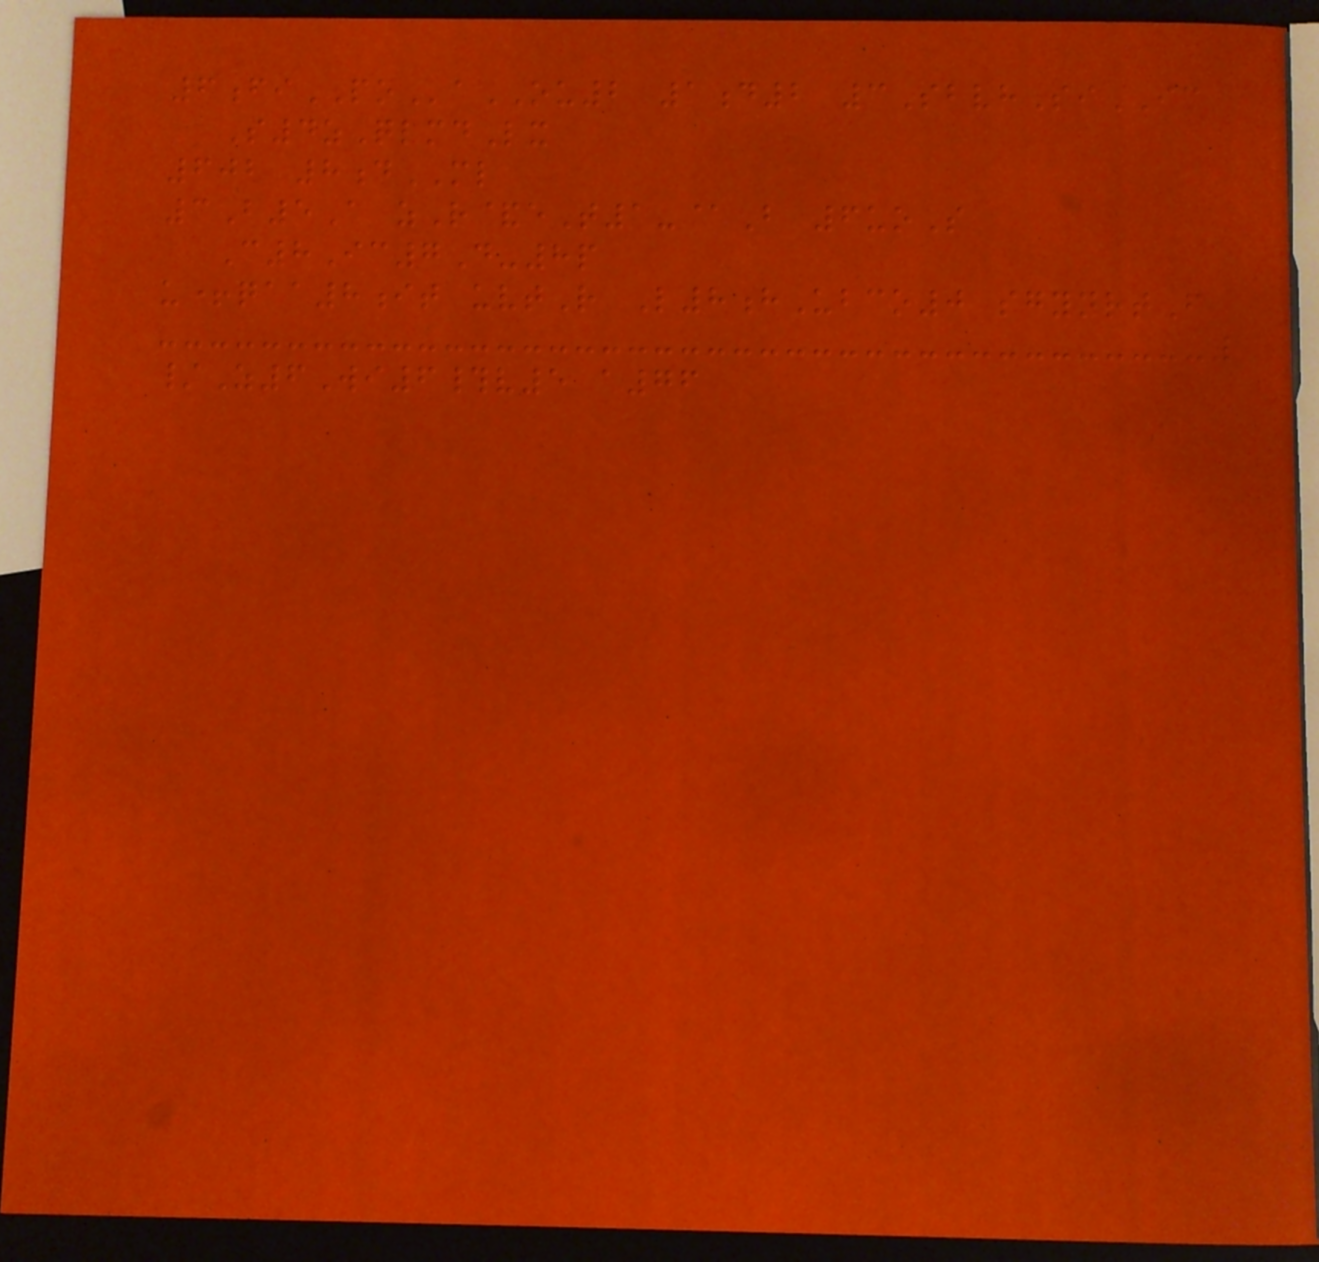6fiPOaOU2 1d2 3SbvhSiIC
S4zQlmdLx
602 8dML
3B5A zR&eT1-@B 6uoS
C8Ic7D-8p
u+qaa8it uvtR L8hUbco0 sgynrtF
/Z6Wi6#v5 a76
